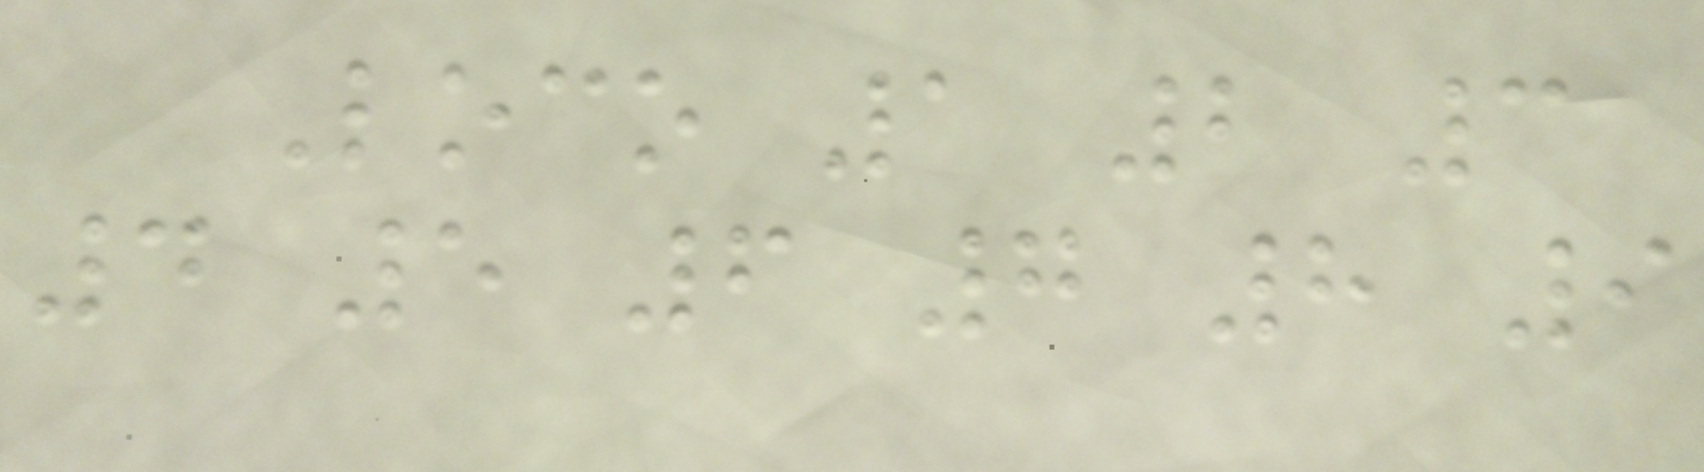Loco 1 2 3
4 5 6 7 8 9
